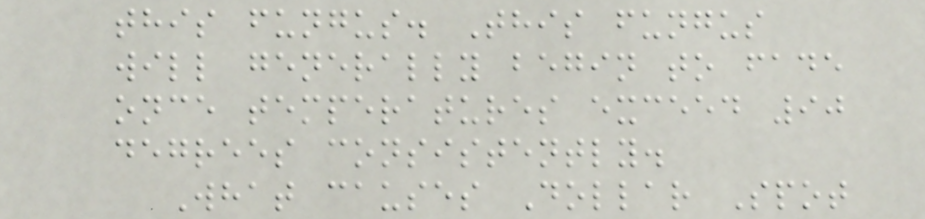this fungus. This fungus
will generally begin to fade
once temperatures exceed 90
degrees consistently.
What causes Dollar Spot
